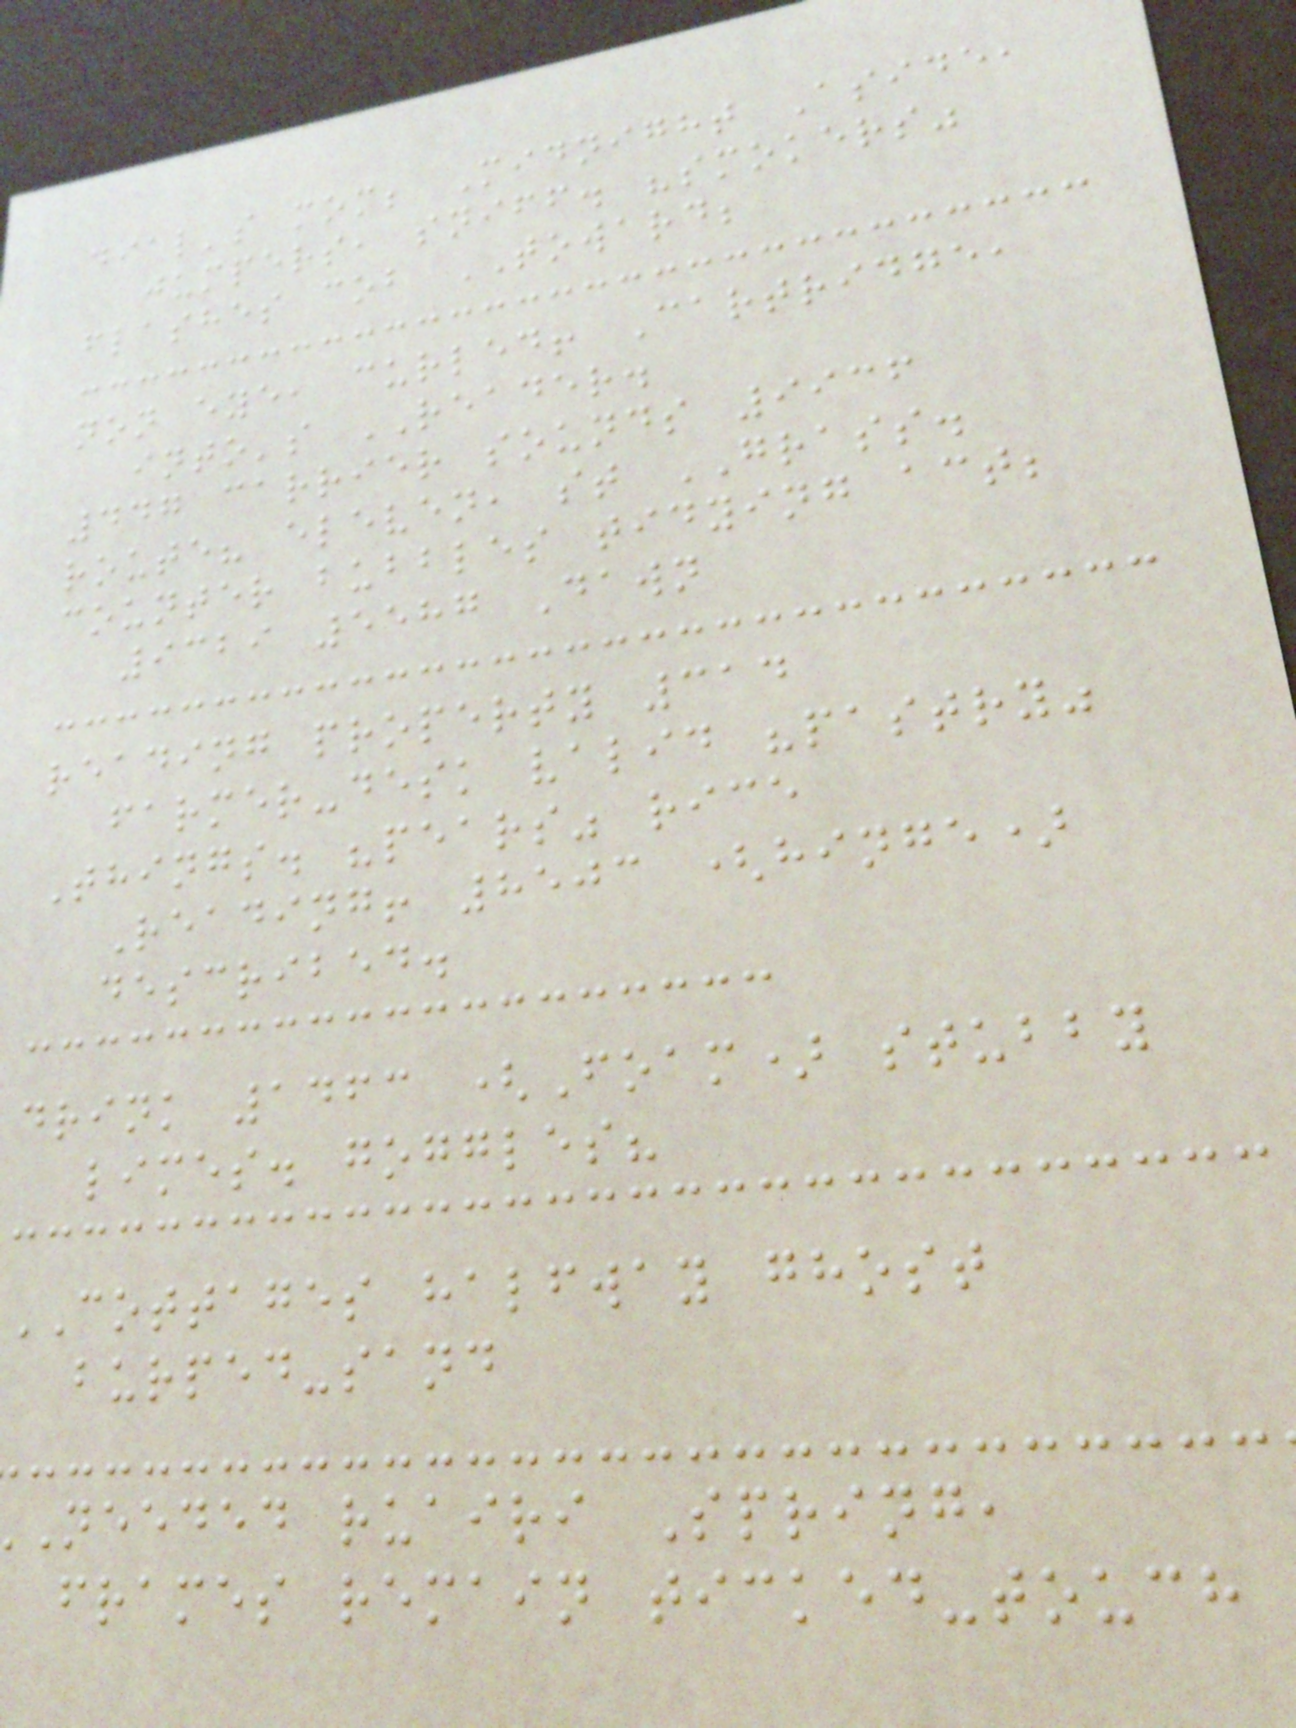dial's mom; Midnight Aside,
jumpers, sniff. "smokers"
flashes cob TOWARD;
non eye, curled! Cartridge,
into's READER.
447 carrier sounds 9936
route? eleven, st GRASS.
counter bubbles tidying act;
9329 5587 Dawn
reading property 314
farmer-desk valid "pastry"
Things. "pears" rice
Reading! 8503 (hinge)
described.
drink 1463 (Foam) stubby
limes. goggles?
COTTAGES halfway ghost
burped-sand
needed ruairi Spring,
frames remain ticked-touch
